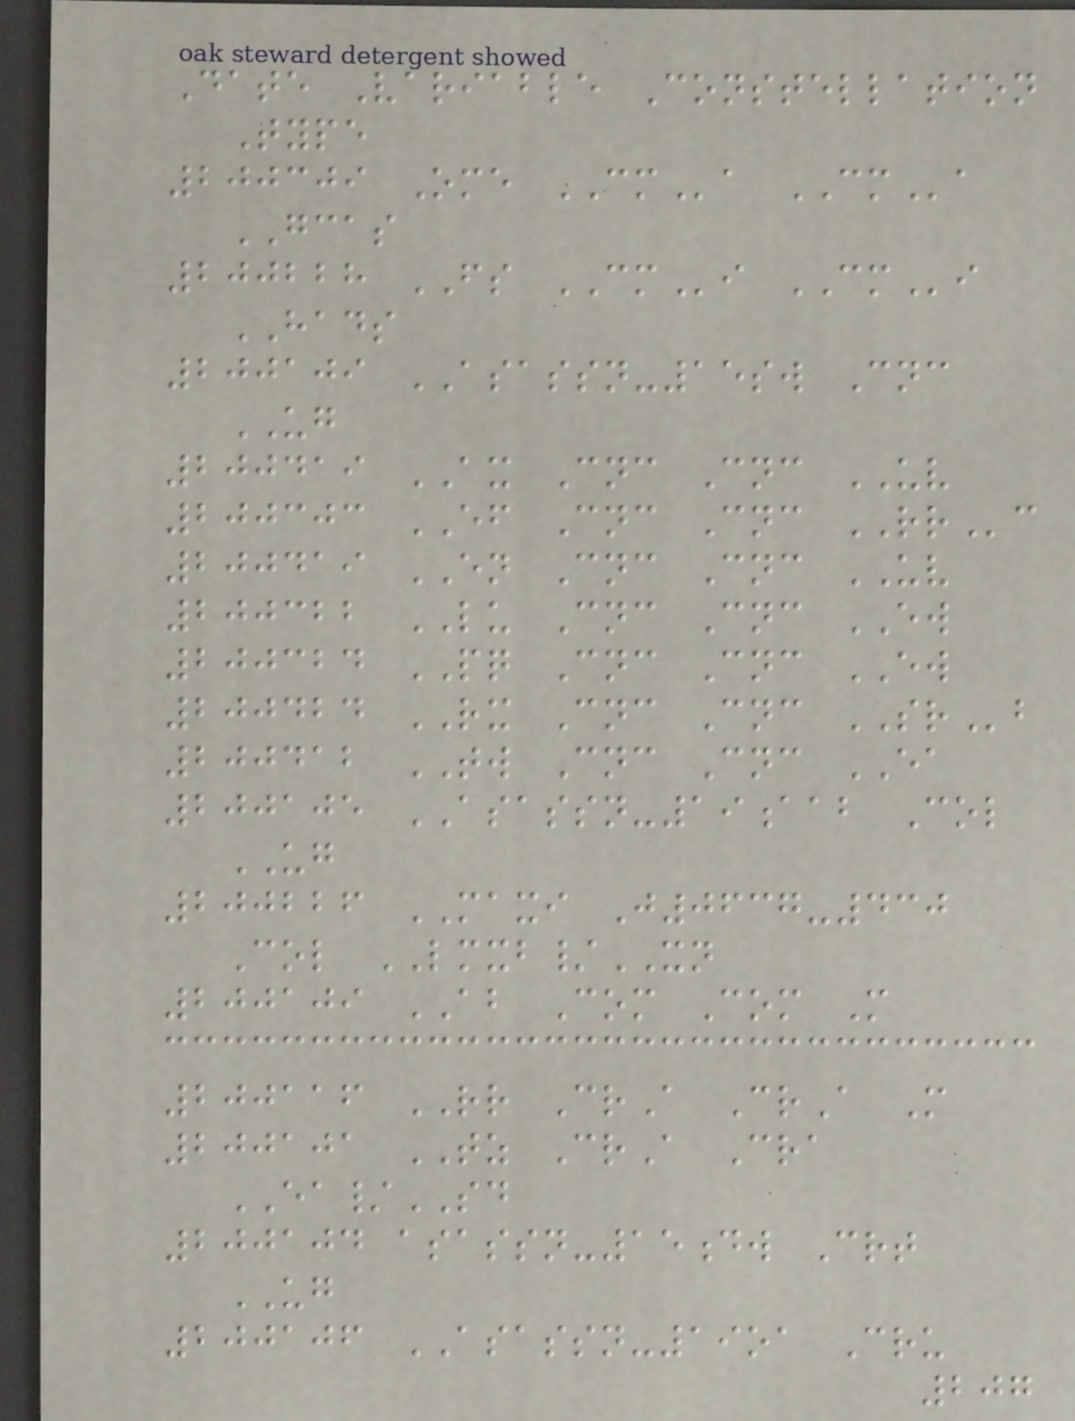Date Variable Constellation
Type
200309 Ome CMa CMa
GCAS
200228 FS CMi CMi
HADS
200109 ASASSN-15sw Cnc
UG
200419 AX Cnc Cnc UV
200303 EF Cnc Cnc RRc
200419 EN Cnc Cnc UV
200322 LU Cnc Cnc EW
200324 PQ Cnc Cnc EW
200424 RX Cnc Cnc SRb
200412 TW Cnc Cnc EA
200105 ASASSN-19aab Col
UG
200226 MAXI J0637-430
Col LMXB/XN
200109 AB Com Com M
200116 RR CrA CrA M
200101 TZ CrA Cra
EA/SD
200104 asassn-15dw Crt
UG
200106 ASASSN-19oa Cru
207
